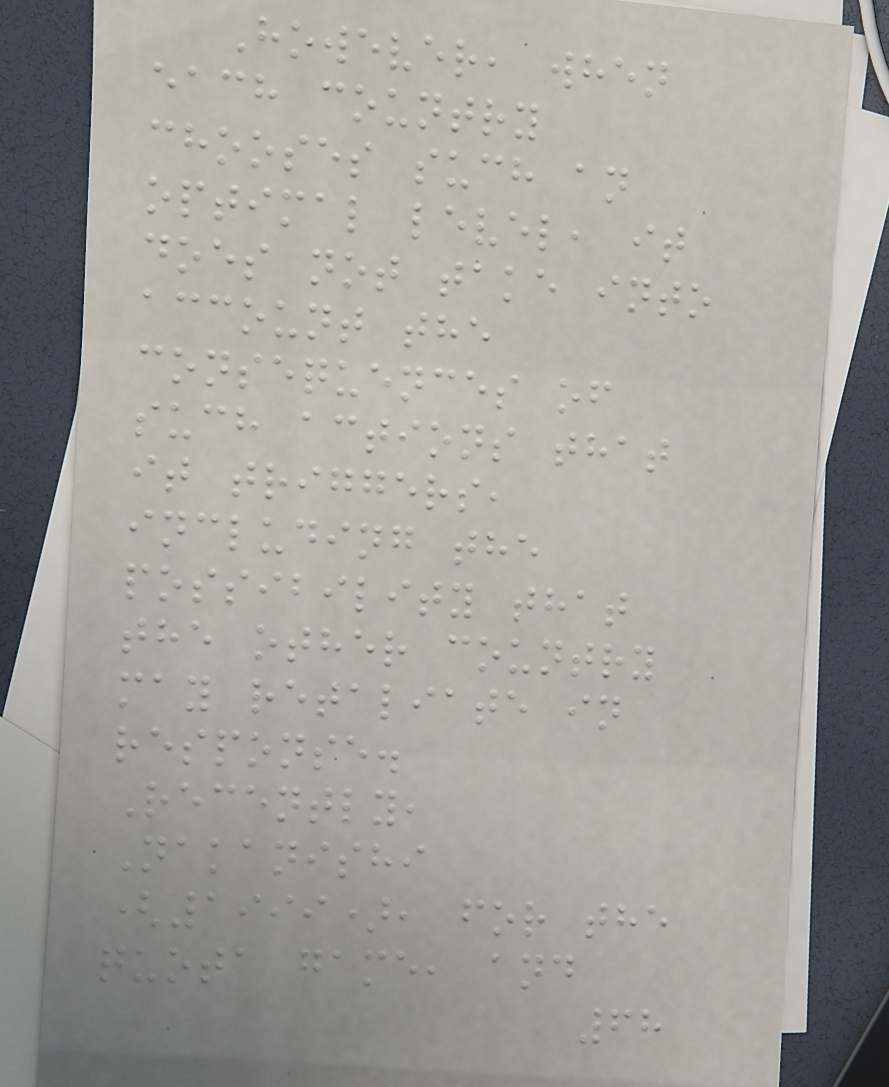However, when
each country
chooses such an
optimal level, it
does not take into
account the
consequences of
such actions that
it triggers,
including the
possibility that
the other country
may retaliate in
response.
Recently,
Nakanishi
(1999), for the
quota game, and
68
